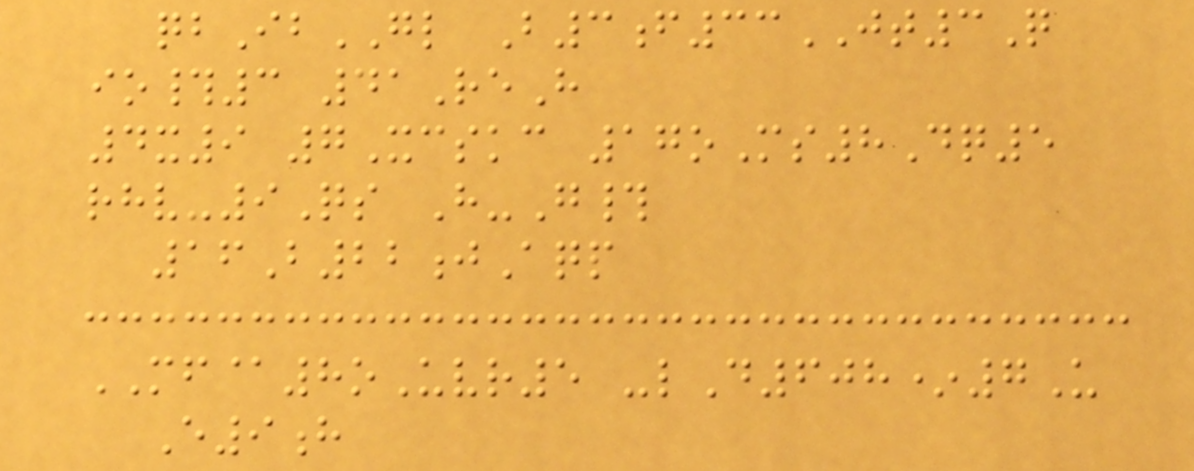qbIbGL B3f33JT3Q
io#3 41ReH
4x9 7Xcskc 17oMs8Dq5
rhv-9Qs H-G#
16B22jAqp
MF@8oUvr5 -lD608*7U
E9h
